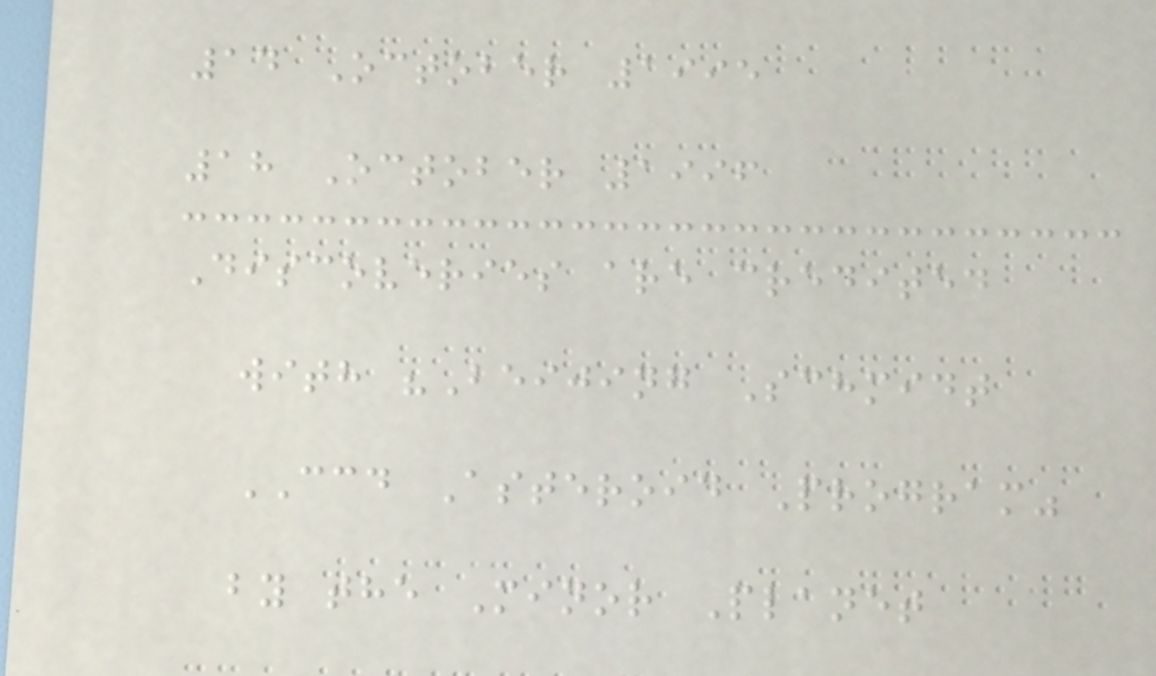14 October 1995
18 October 1996
Discoveries are credited
with "Beijing Schmidt
CCD Asteroid Program"
by the Minor Planet
